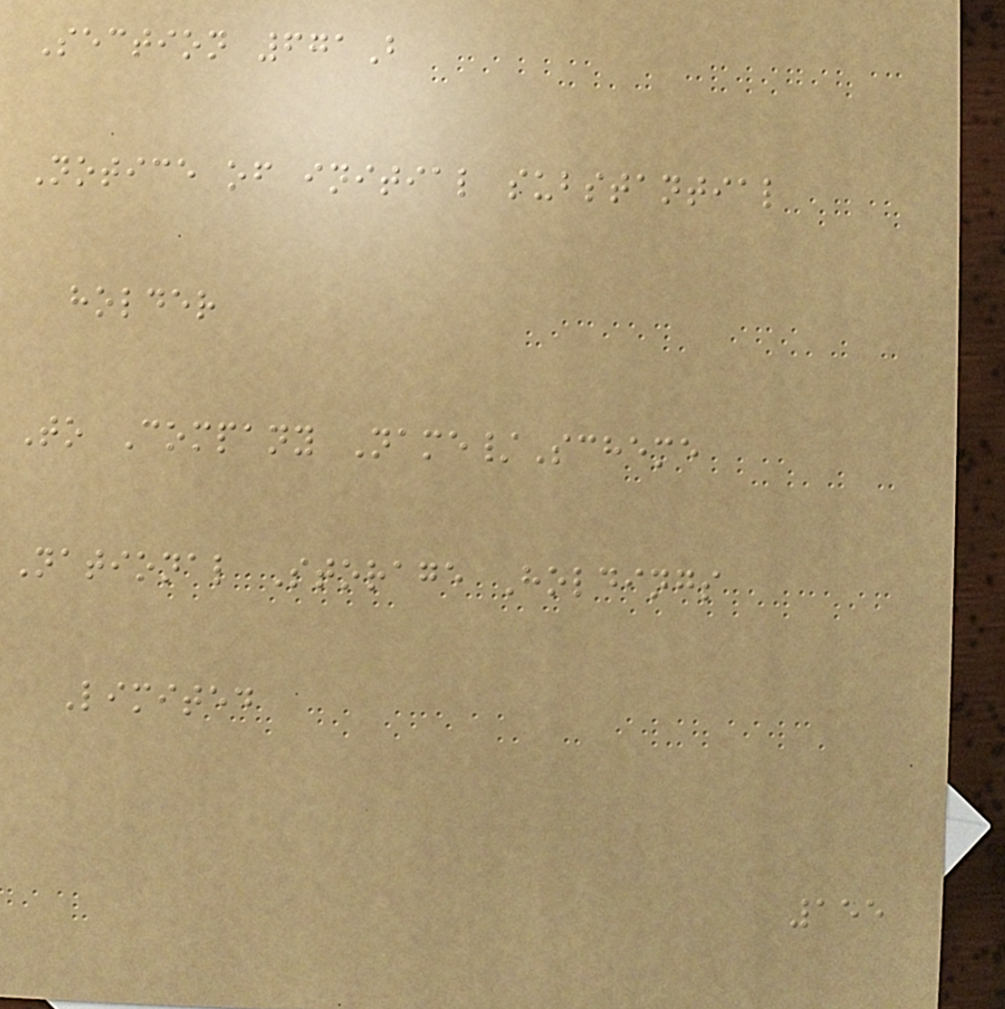Section 671B
Notice of initial substantial
holder
To Company Name/Scheme
National Storage Holdings
Limited
155
